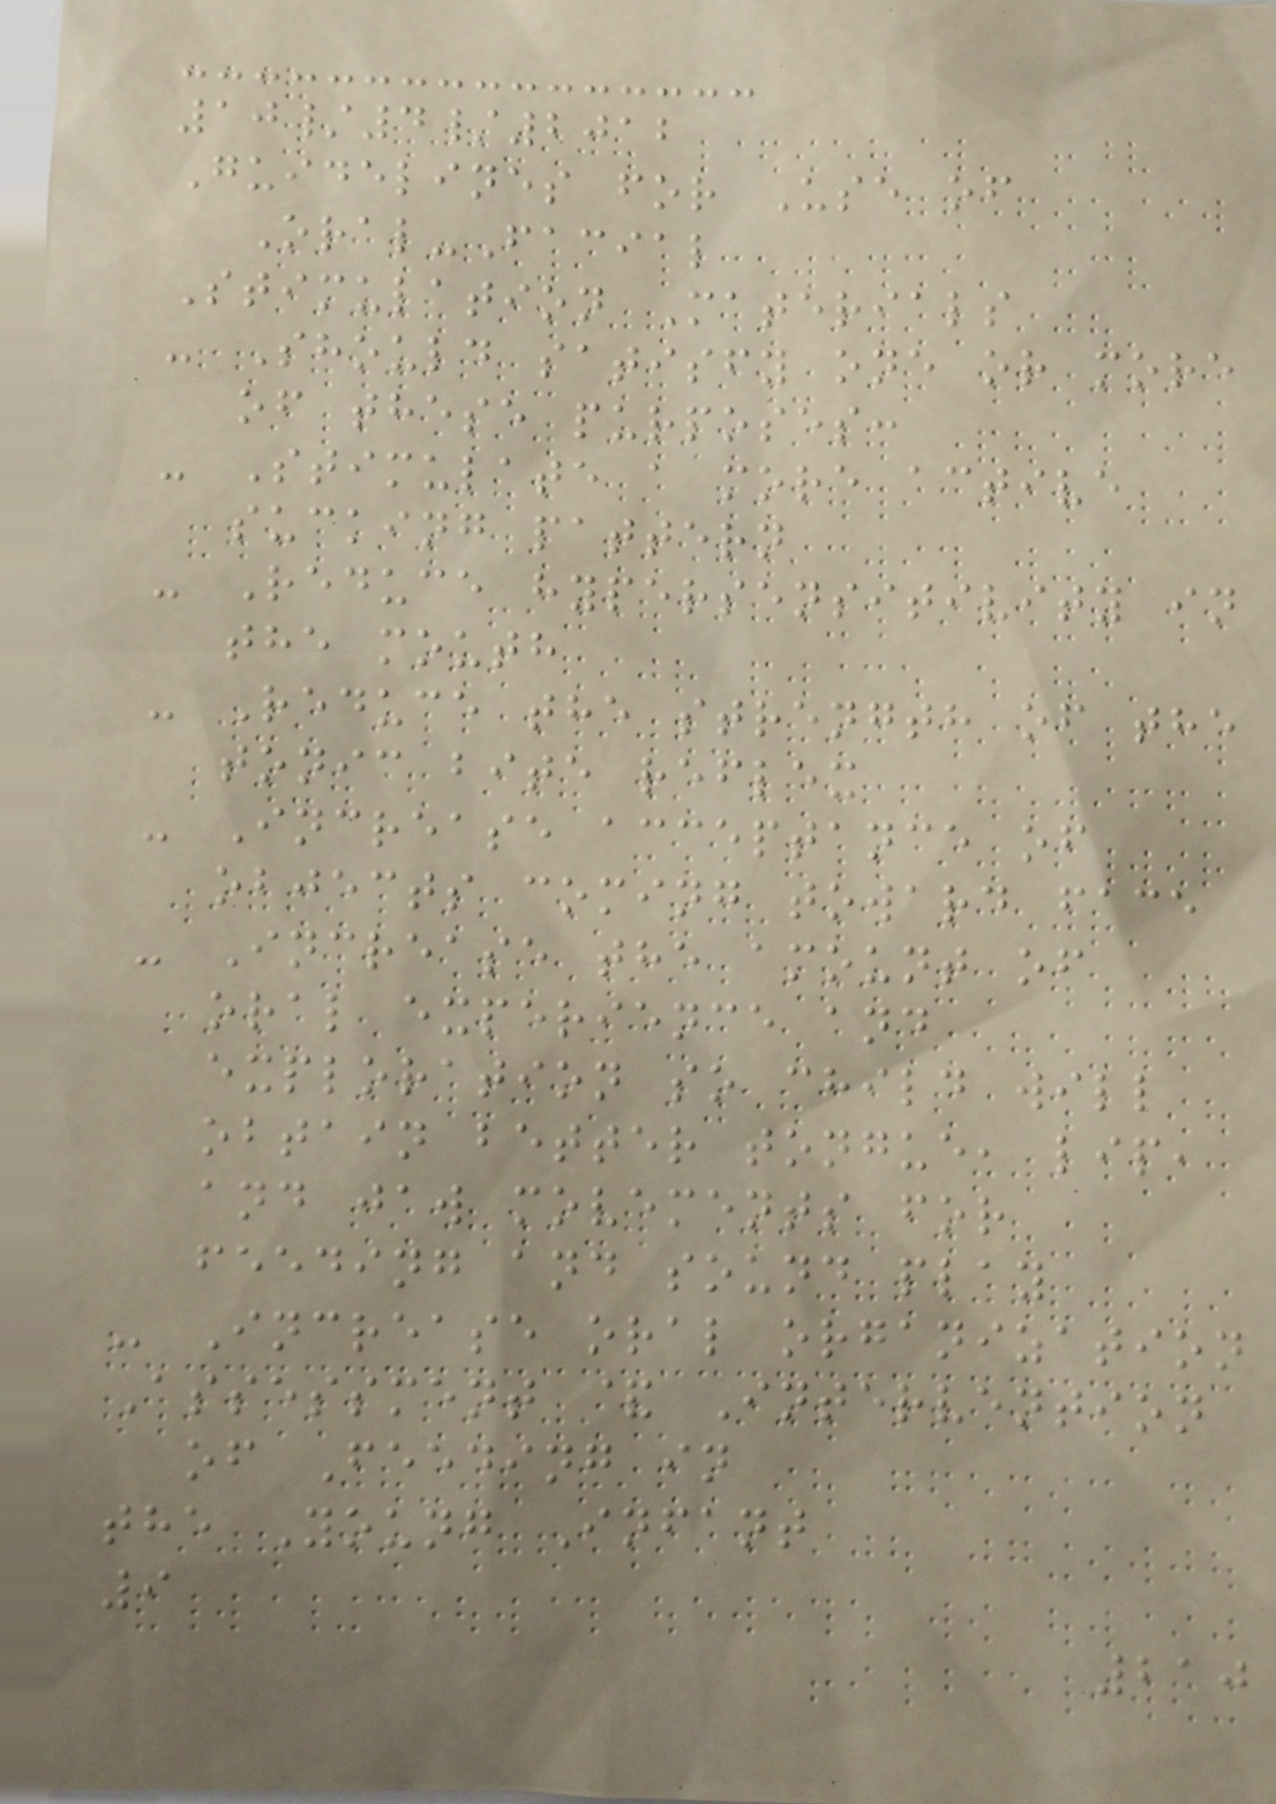10/4/2012
Guidelines for Use of
Oral-Facial
Stimulation Materials
- Should satisfy one or more
of these purposes:
- Stimulate a more active
sucking pattern
- Reduce hypersensitivity in
the mouth
- Reduce the strength of the
tonic bite reflex
- Increase acceptance of
objects coming toward face
- Increase the amount of
oral experience and
exploration so child will
obtain better tongue, lip,
and jaw movements for
feeding and sound play
- Increase oral organization
Assessment & Intervention
of Feeding in
the Young Infant
9
210
